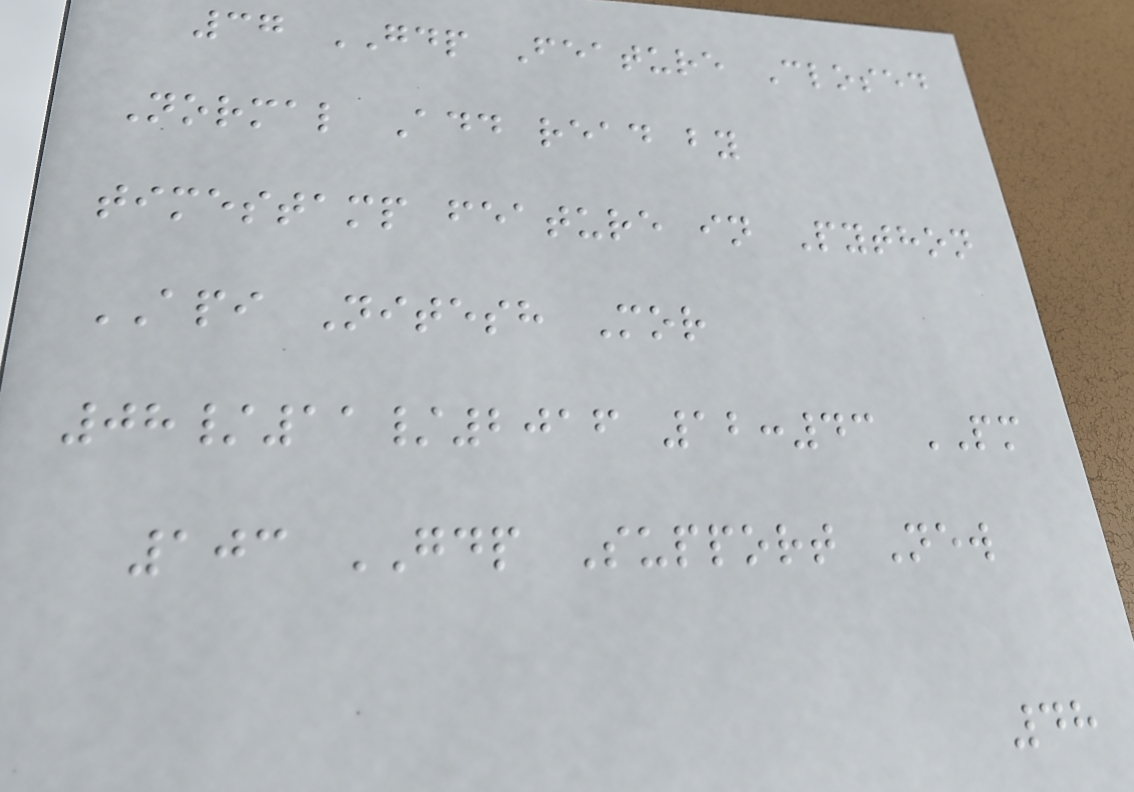37 GDP Feature Closed
Normal Add read by
timestamp feature in Python
API Nitesh Mor
08/11/2016 12:43 PM
103 GDP Support New
48
